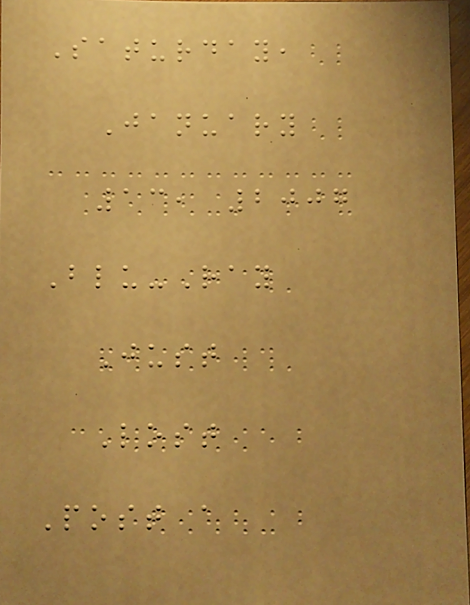Saturday,
January
13, 2007
Blu-Ray
Just
Lost
Post a
